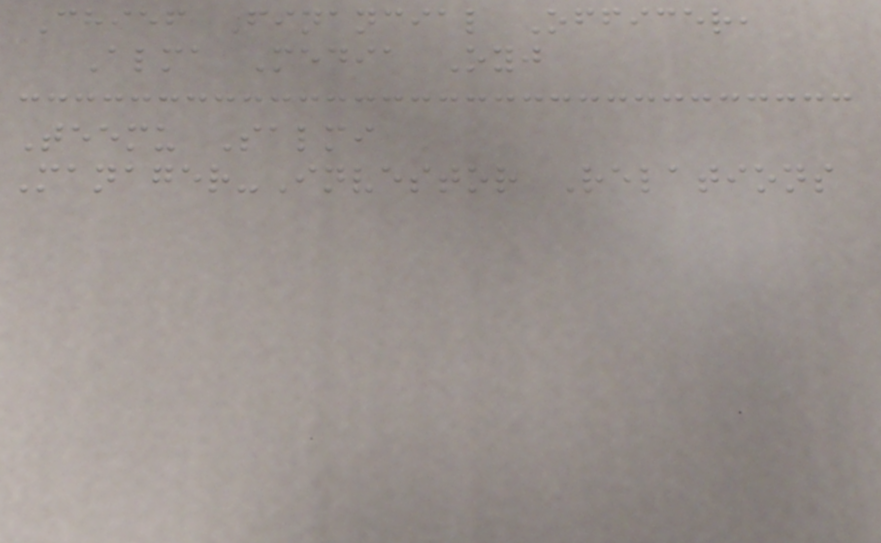Chief Financial Officer,
Alma Media Oyj
Teemu Salmi
Manager-Investor Relations
